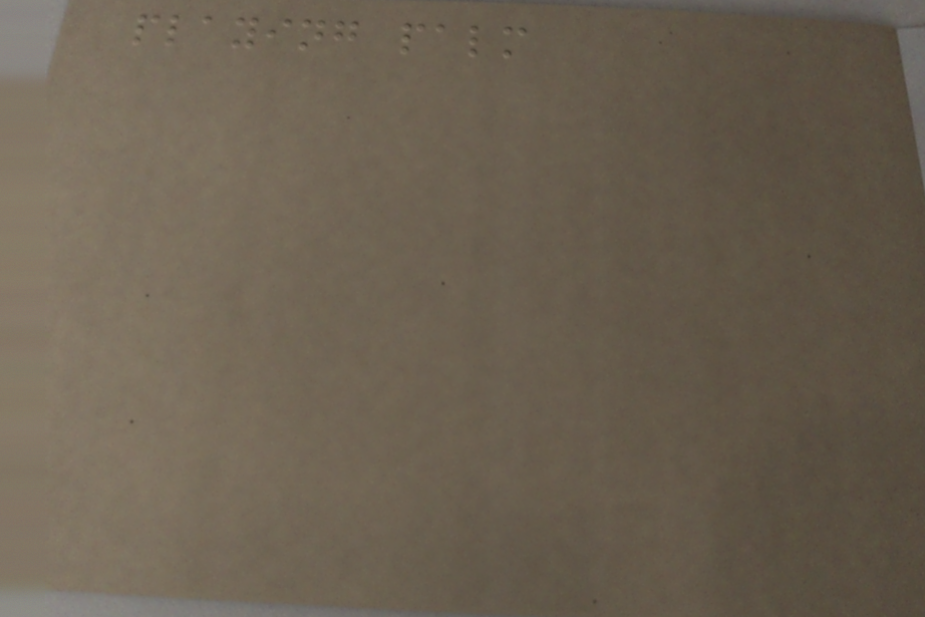playing palm
